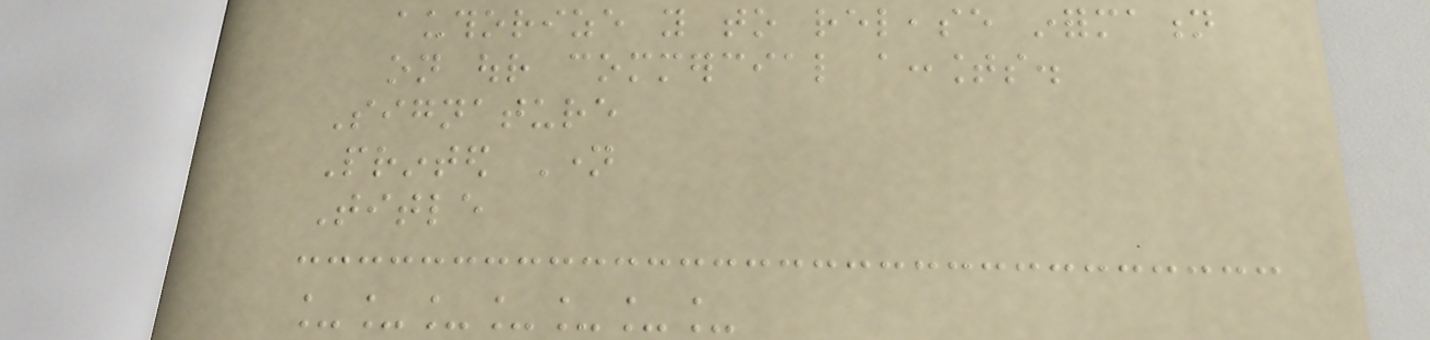authorize you to release information
on our commercial accounts.
Signature
Printed Name
Title
_______
